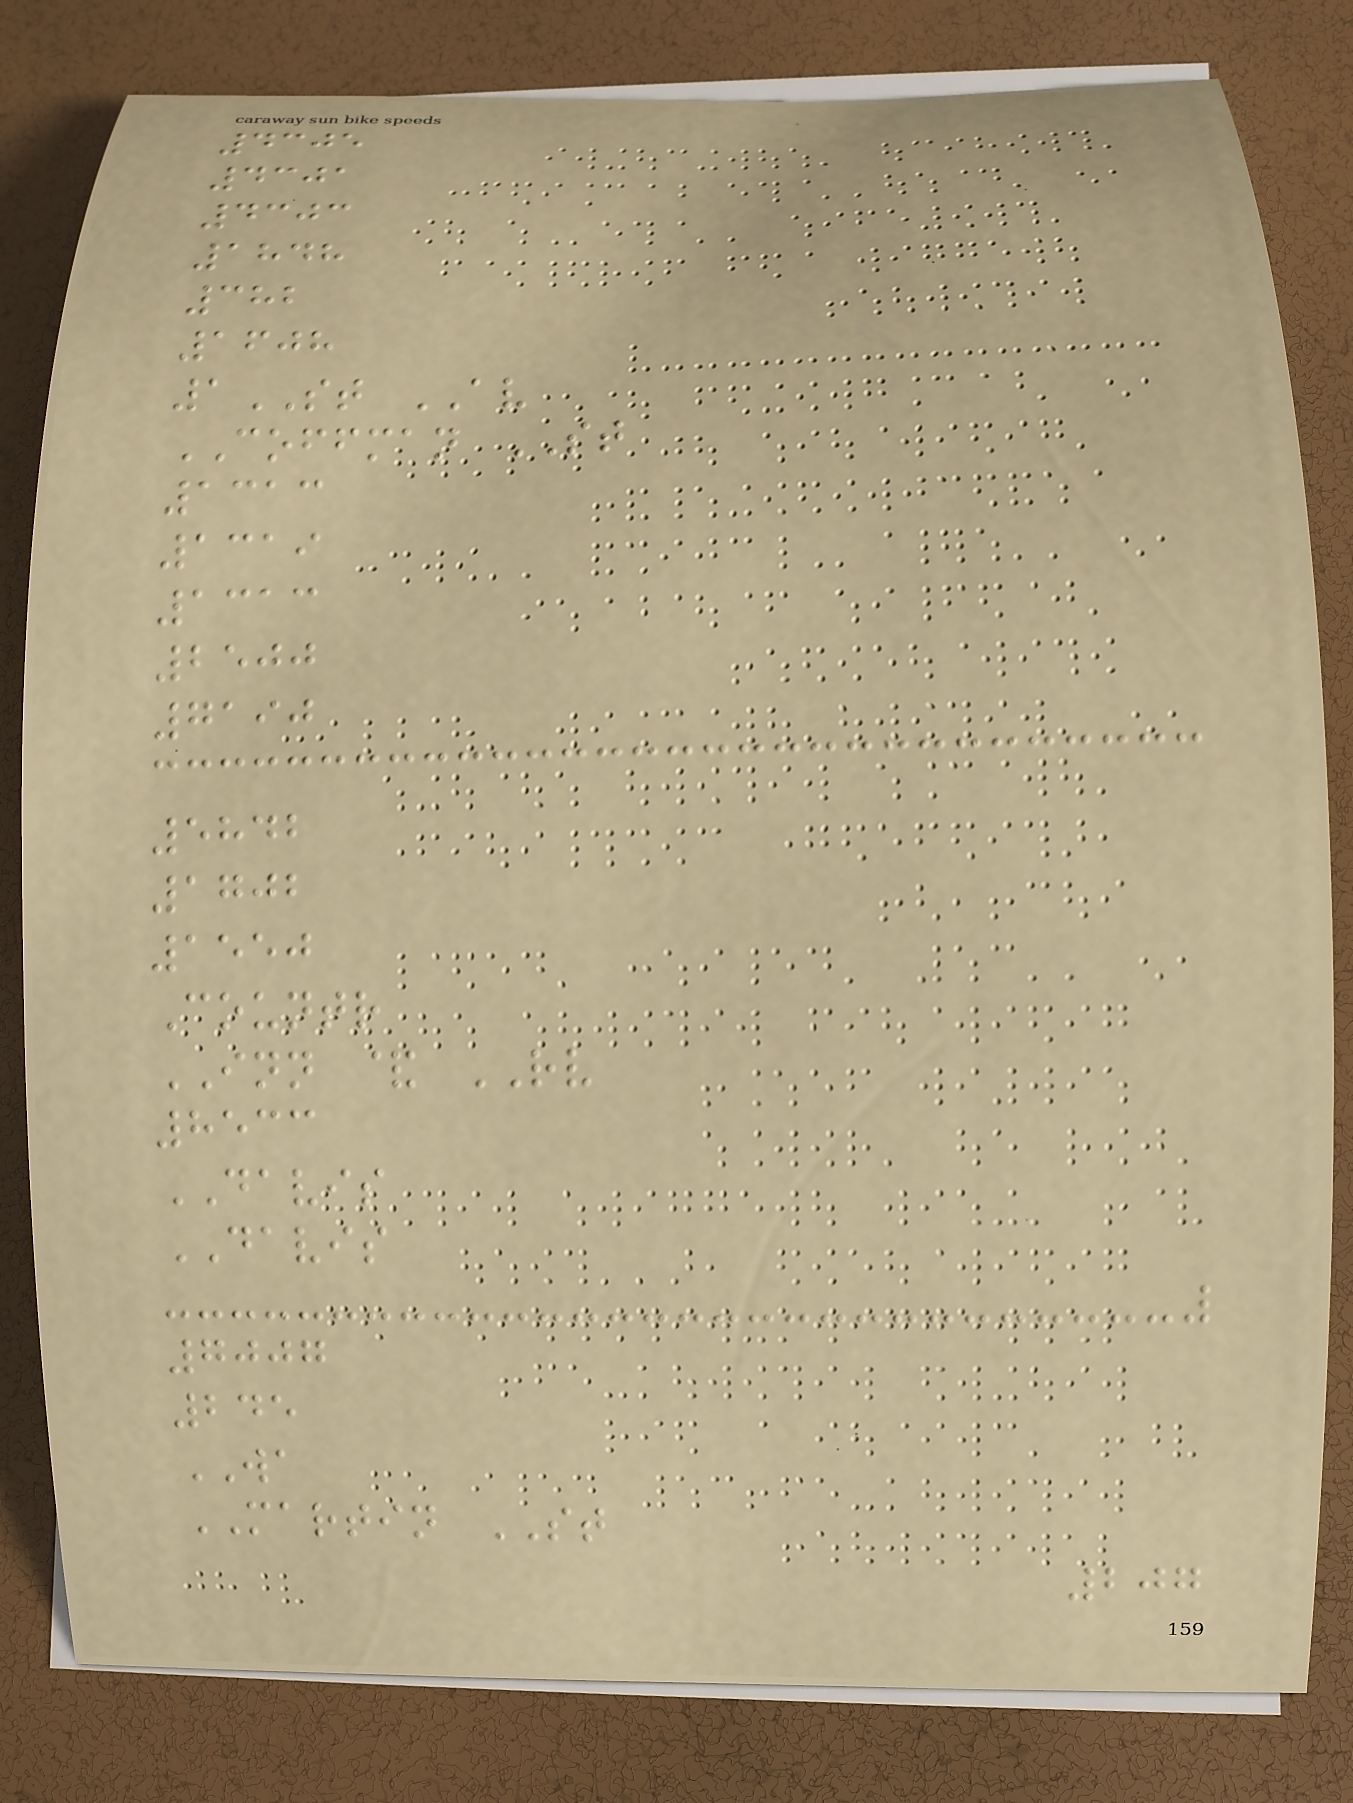4305
4301
4303
1848
382
1608
1ST AV
COFFMAN ST
1313
1319
1313
2500
7190
5842
1702
1550
Countr
INN & RV
8533
DAVIS
DAVIS
7007
245
WA
MARTIN ST
207
